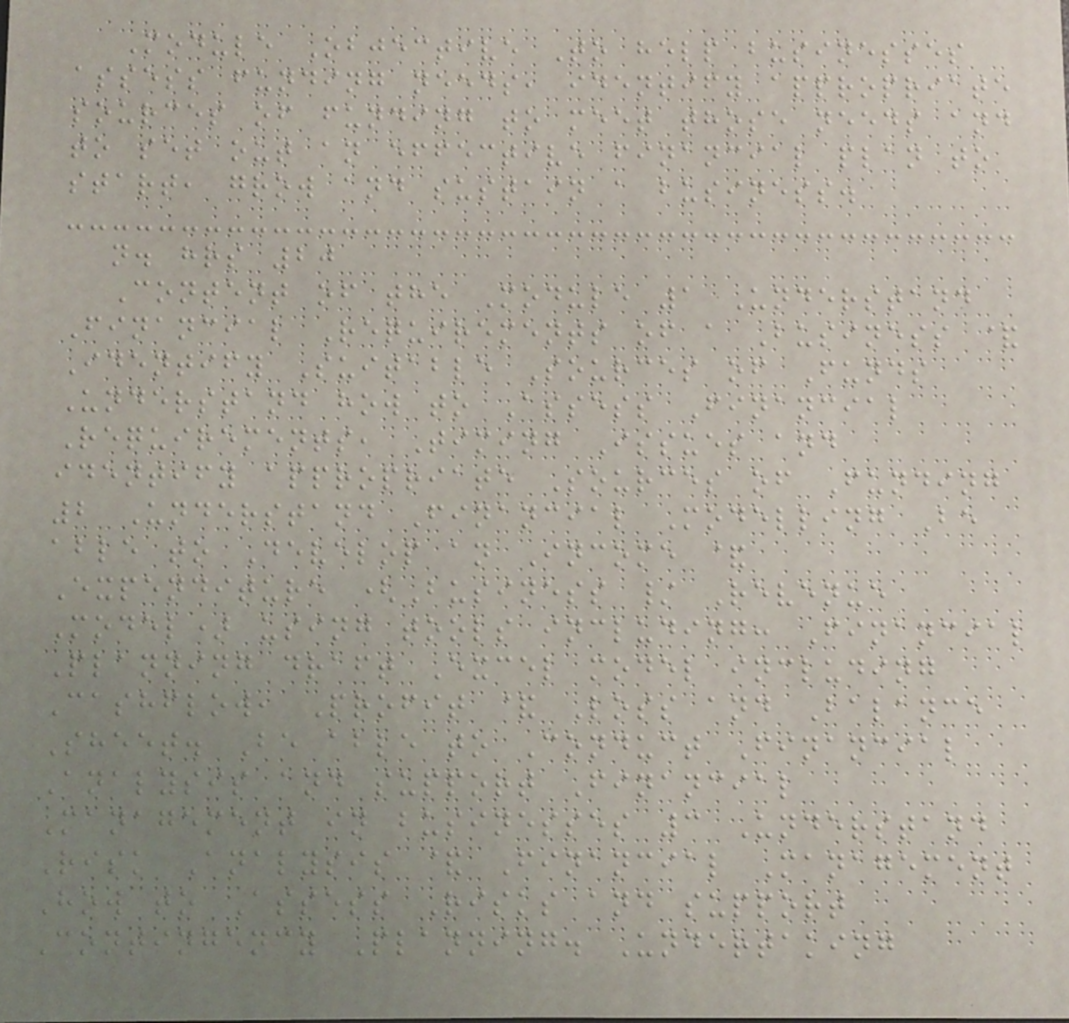Module Objective To help businesses
assess funding needs, identify appropriate
sources of funding to meet those needs and
to set out an effective financial plan to
start, grow and sustain a business.
n. hrs 20
Content of the Module 1 Understand
Financial Requirements of a Business &
Identify Suitable Sources of Funds
Understand how to Assess Financial
Requirements, Timing Issues and
identify appropriate Sources of Funding
2 Understand Financial Modelling Be
able to Develop an Income &
Expenditure (Business / Revenue
Model) using tools including: Financial
Planning draft Excel model including
Cashflow, Profit & Loss and Balance
Sheet. Be able to Conduct Financial
Analysis and support Financial
Management in businesses 3 Understand
Risk Analysis & Financial Management
How to Assess Risks and support
Contingency Planning. Undertaking
